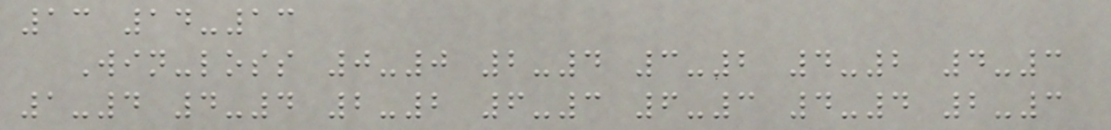13 14-13
Win-loss 0-0 2-4 3-2 4-2 4-3
1-4 4-4 2-2 6-3 6-3 4-4 2-3
